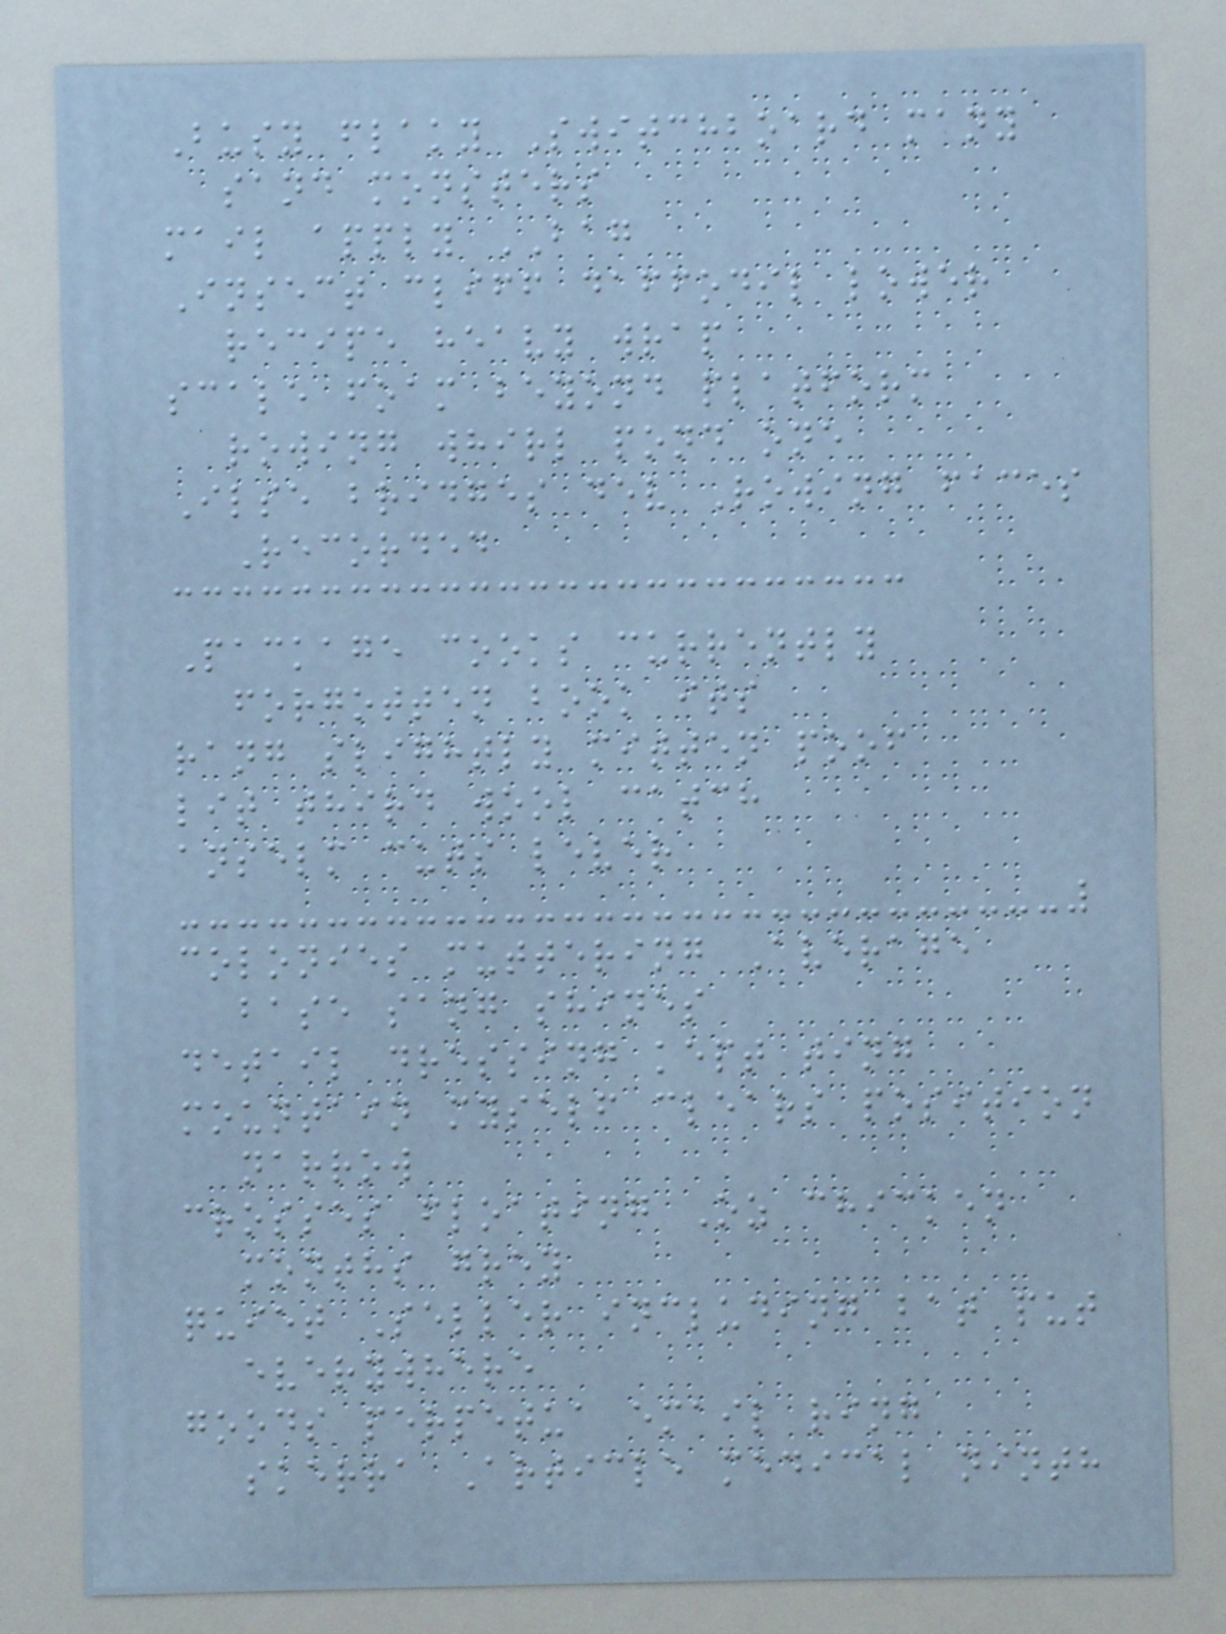Busy flaky Switchboard many
sand monsters
mail apply BAG
Insect cliff daffodil lower
recipe heavy wrap
scale foam beyond platform
rowing whirl pond one
Ilse bridges dev Rowing faces
Recorded
Package cooks currently
forgotten book its
rang slightly mitten poof
lit third wool catch
anselm cuts lever
colonies muttering Average
base sang shines
detail dressing kept ting
mountain myself clears position
narrow
crosses floating Oz chicken
months grey
quiet Seller including bat put
everywhere
goods perpetua email ring
skerra Article medical ninth
